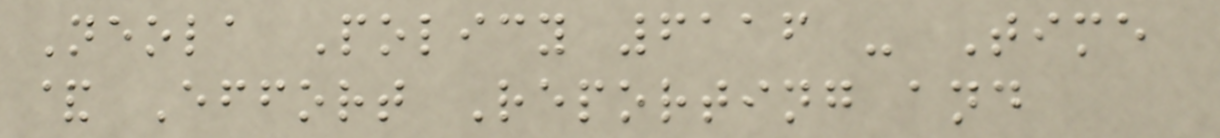Neola Policy 6116 - Time
& Effort Reporting and
